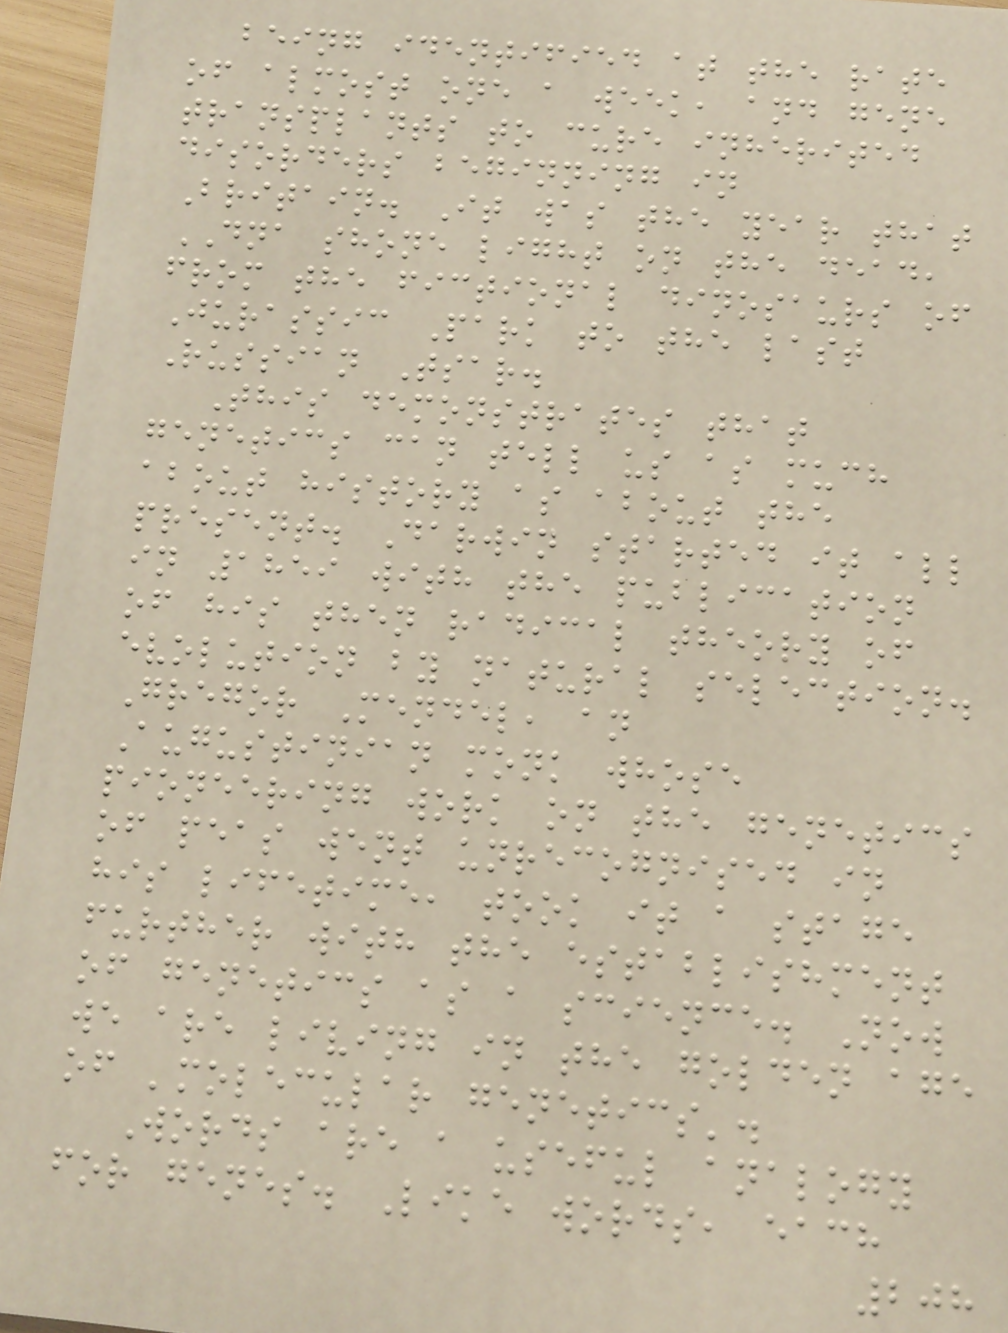being identified at the rate
of almost one a week, and gene
transplants to cure inherited
disorders beginning in
Britain. It was the year that
DNA shone light on the dead,
from the fictional dinosaurs of
Jurassic Park to the last
Russian Tsar.
This demonstrates that
genetics can tell us as much
about history as about the
present. Darwin started it all
in 1859 with the publication
of his then radical theory of
evolution by natural selection.
Gregor Mendel, an
Augustinian monk whose
pioneering work on the genetics
of peas went unrecognised in
his lifetime, took it a stage
further with the establishment
of genetics as a science. Now
we are living in the golden age
of 'molecular genetics'.
Words are a useful analogy
for genes. Like words, each
208
